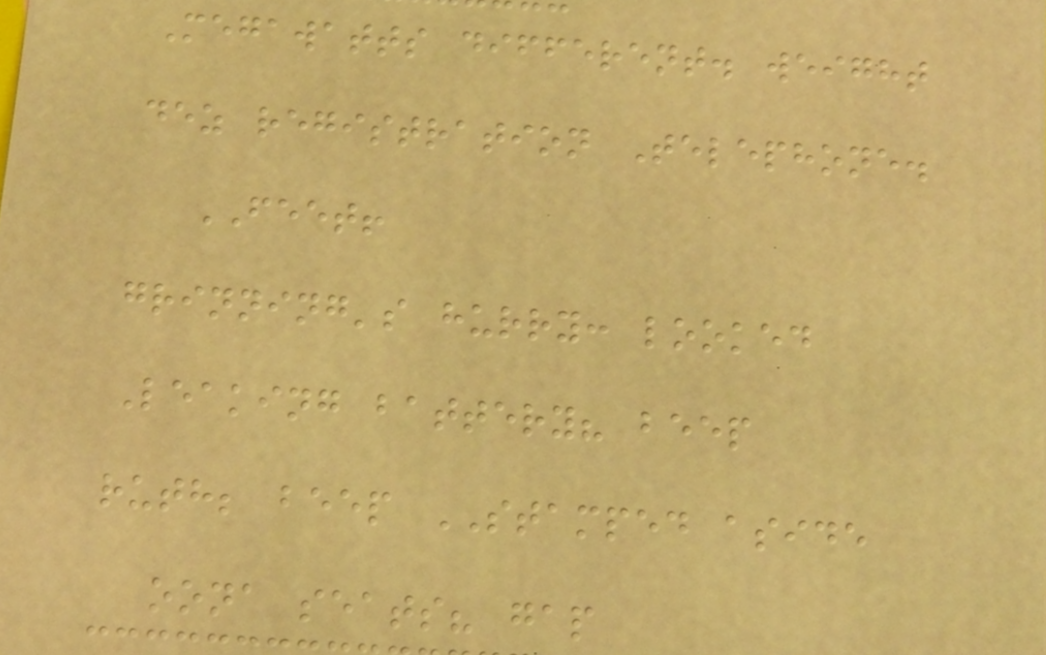Megawatts different. weight
dez registration Telephone.
FEET!
grinning's hurry: looked
Leaking battery? beep
ruth; beep STAMPED aside
oona seats? gap
